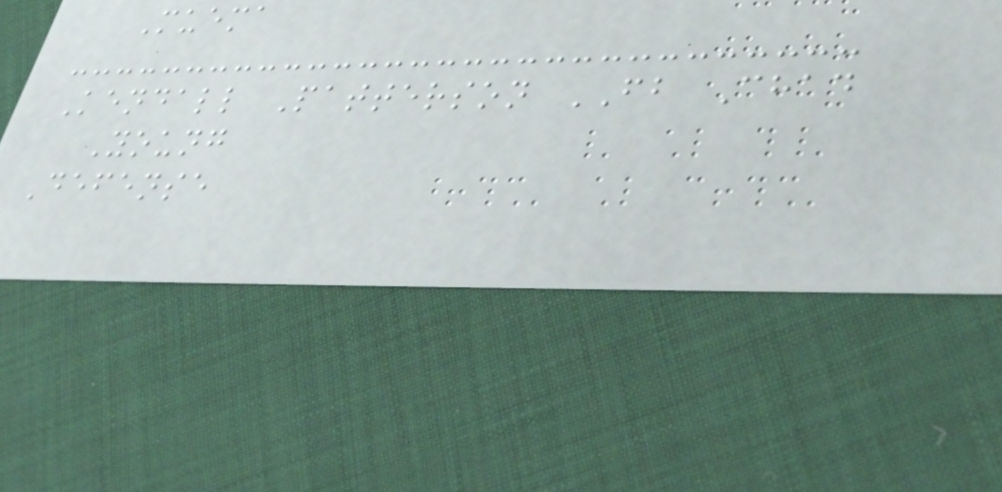Muema
Kendall Patterson FB Chad
Young
Defense
